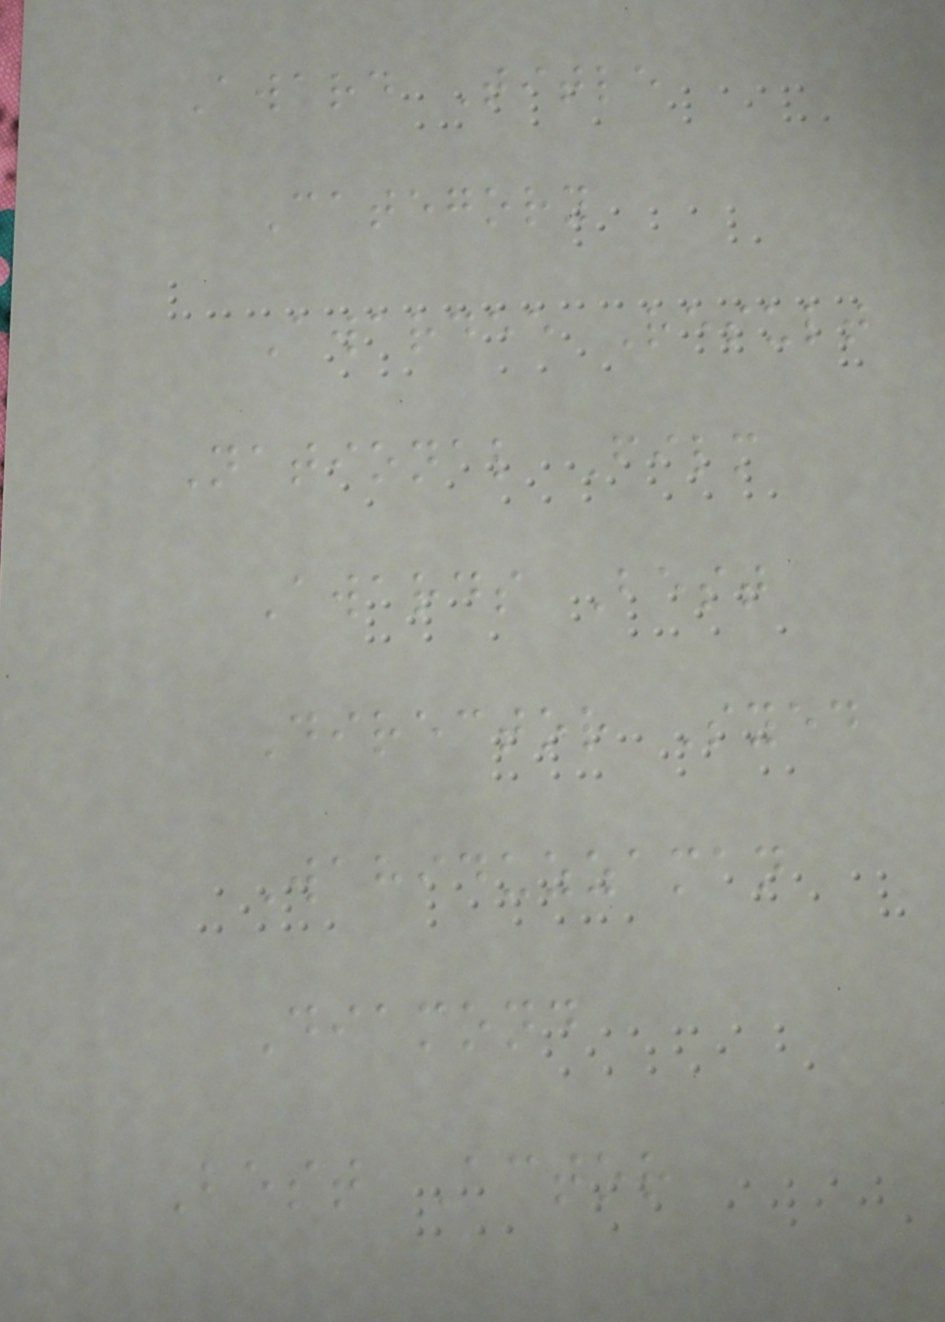Award Title
Category
Awardee Result
National Film
Awards Best
Director Syed
Wahiduzzaman
Diamond
Best Actor
